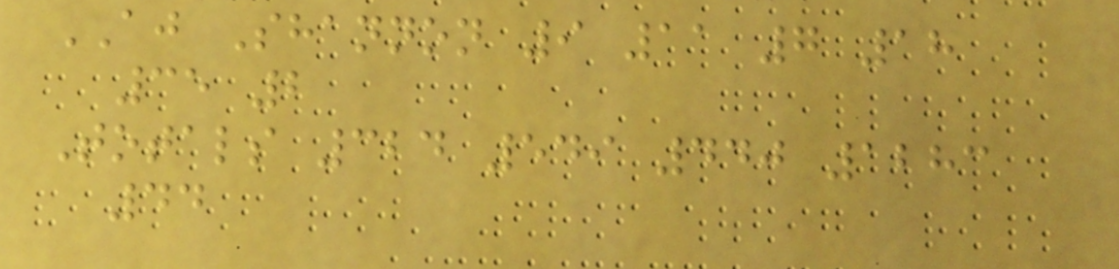AJ Shannon 9 11 7 18
35 2
Totals 324 549 440 1283
44
